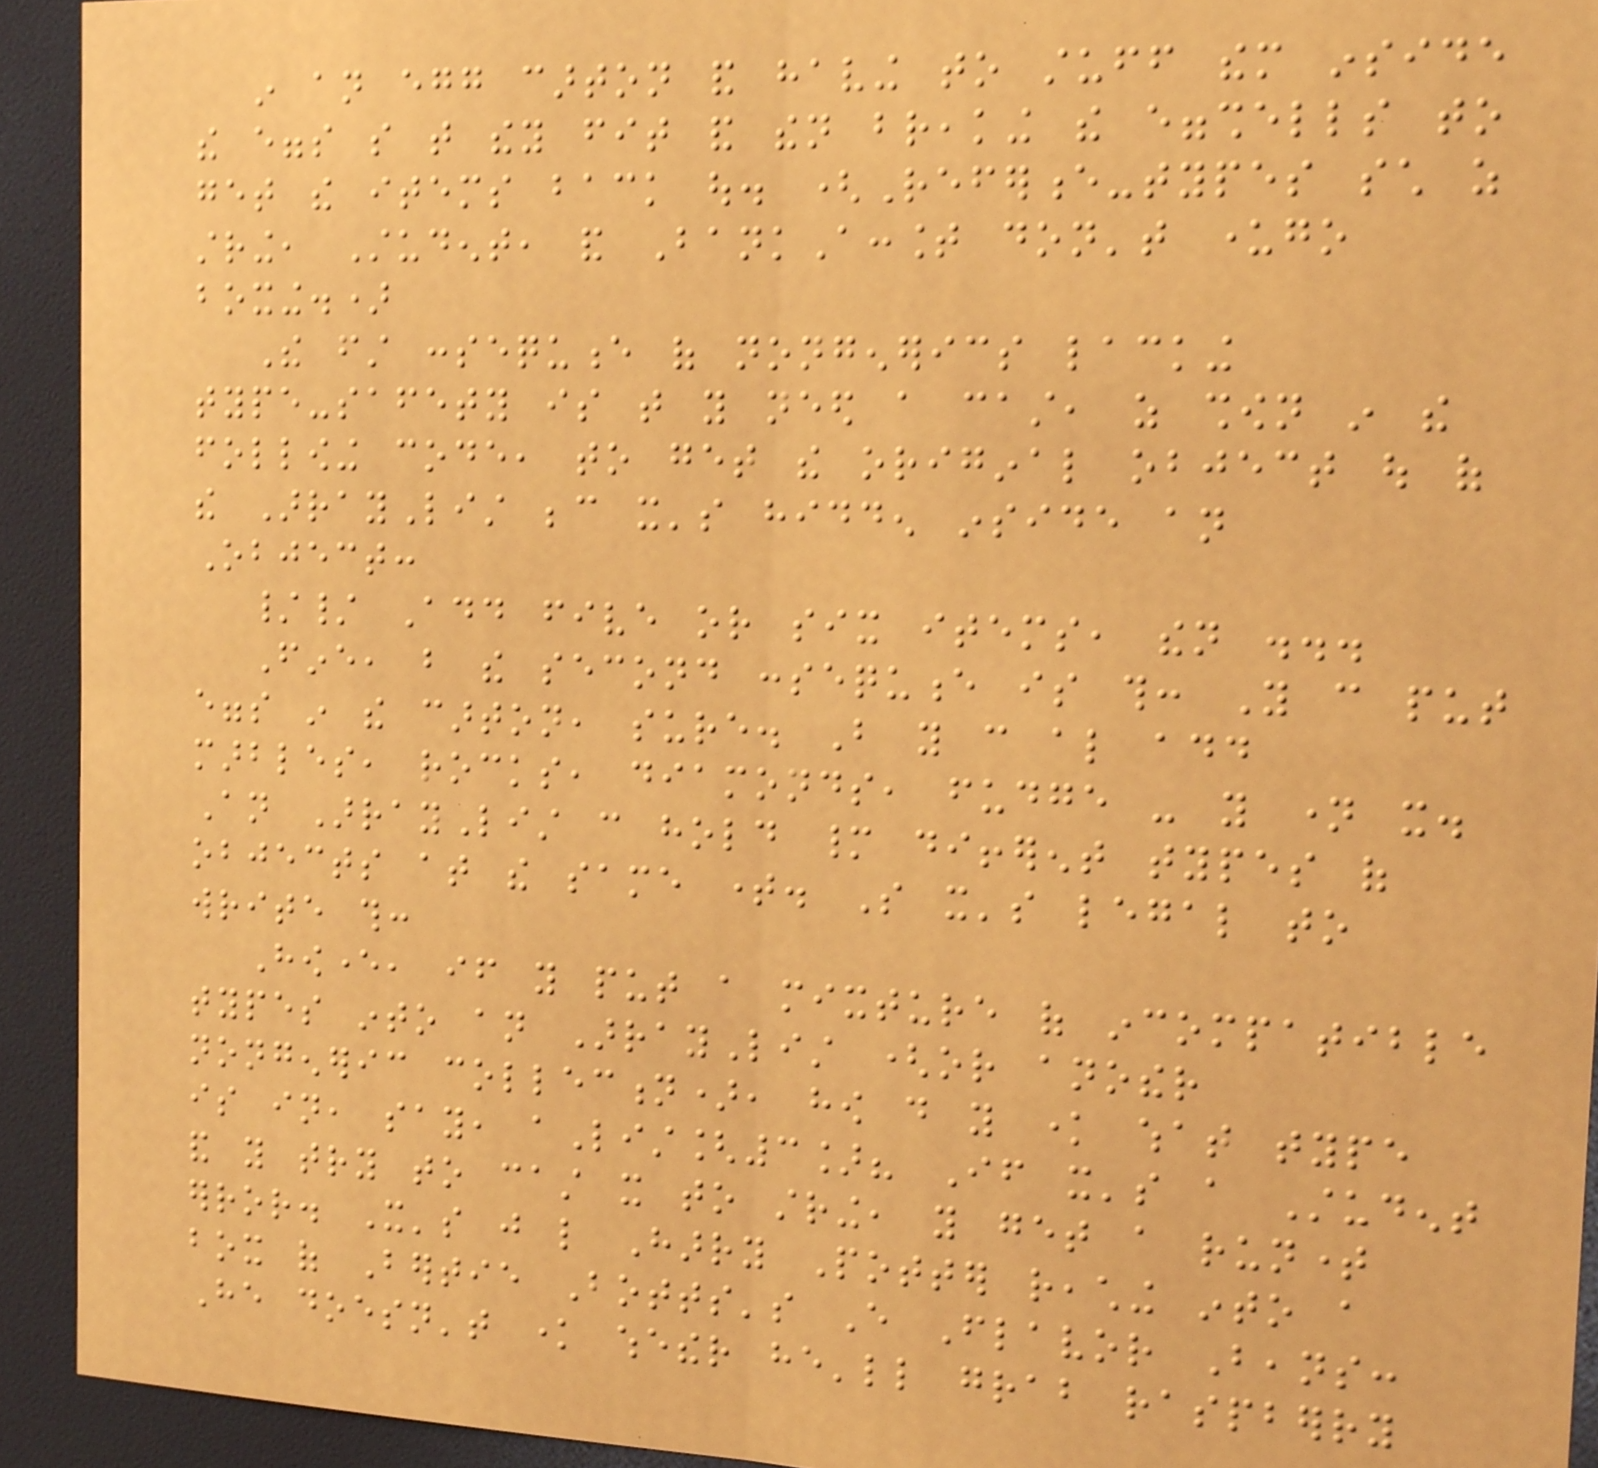in an egg carton and having to stuff them inside
the eggs so that they fit and then breaking the eggshells to
get the items back out. (Reference-types such as
string, Student, and BankAccount don't undergo
boxing.)
The first consequence of nongenerics lacking
type-safety is that you need a cast, as shown in the
following code, to get the original object out of
the ArrayList because it's hidden inside an
Object:
// Add five or six items, then ...
Fine, but the second consequence is this: You can put
eggs in the carton, sure. But you can also add
marbles, rocks, diamonds, fudge - you name it.
An ArrayList can hold many different types of
objects at the same time. So it's legal to
write this:
However, if you put a mixture of incompatible
types into an ArrayList (or another
nongeneric collection), how do you know what type
is in, say, aList[3]? If it's a Student
and you try to cast it to string, you get a runtime
error. It's just like Harry Potter reaching into a
box of Bertie Botts's Every Flavor Beans:
He doesn't know whether he'll grab raspberry
